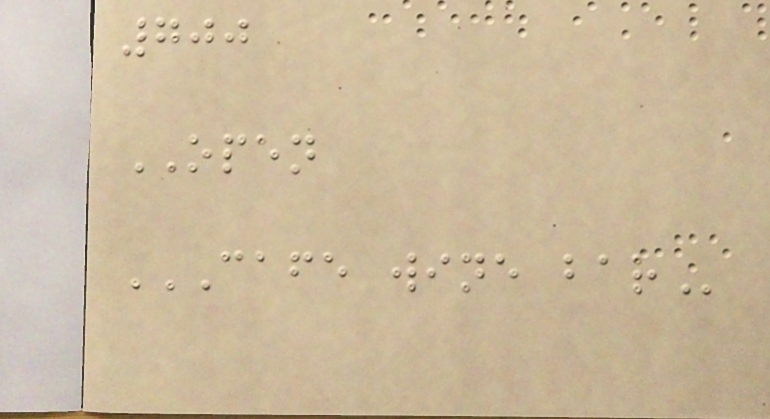700
OPEN
CAFE WINE BAR
